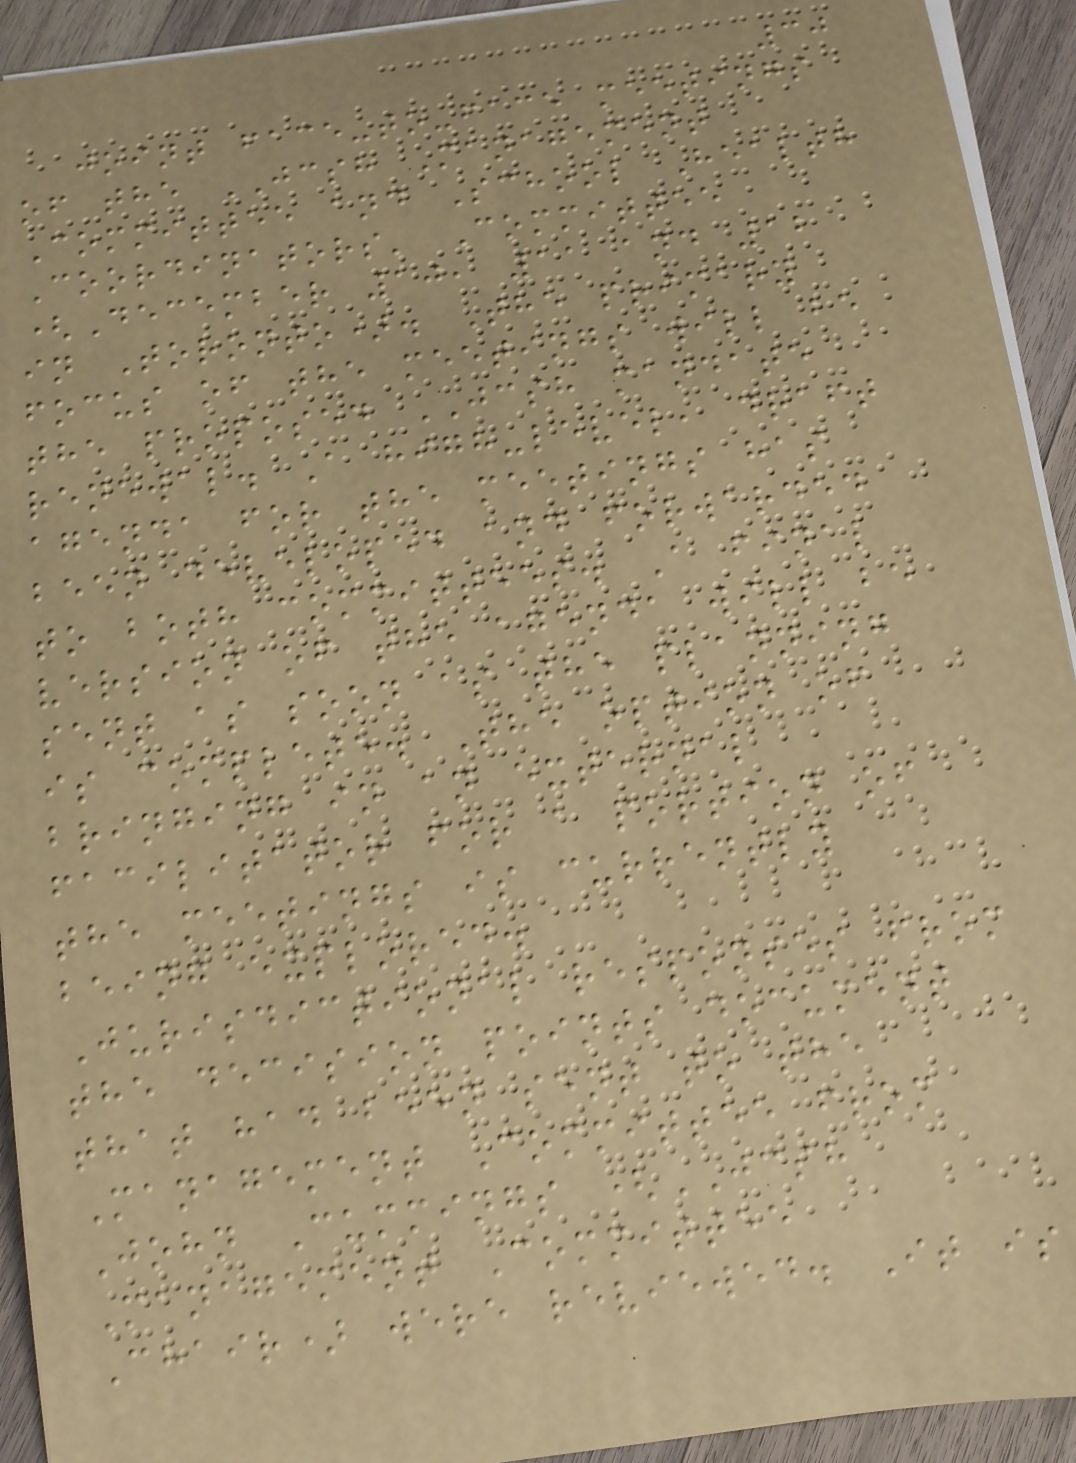30
joint face-to-face meetings
of the JCSH Management
Committee and School Health
Coordinators' Committee
(December 10, 11 and 12
in Toronto). The primary
focus of the meetings will be
the proposed JCSH mandate
renewal. A high-level, draft
agenda for the meetings has
been developed and forwarded
to both committees. A final
version of the agenda will be
sent as soon as the planning
is complete. The option of
bringing in an external
facilitator for a portion of
the meetings is currently
being explored.
Jurisdictional responses from
the decision points document
that had been sent to the
Management Committee from
John Cummings (JCSH
Management Committee
Chair) were reviewed. It is
